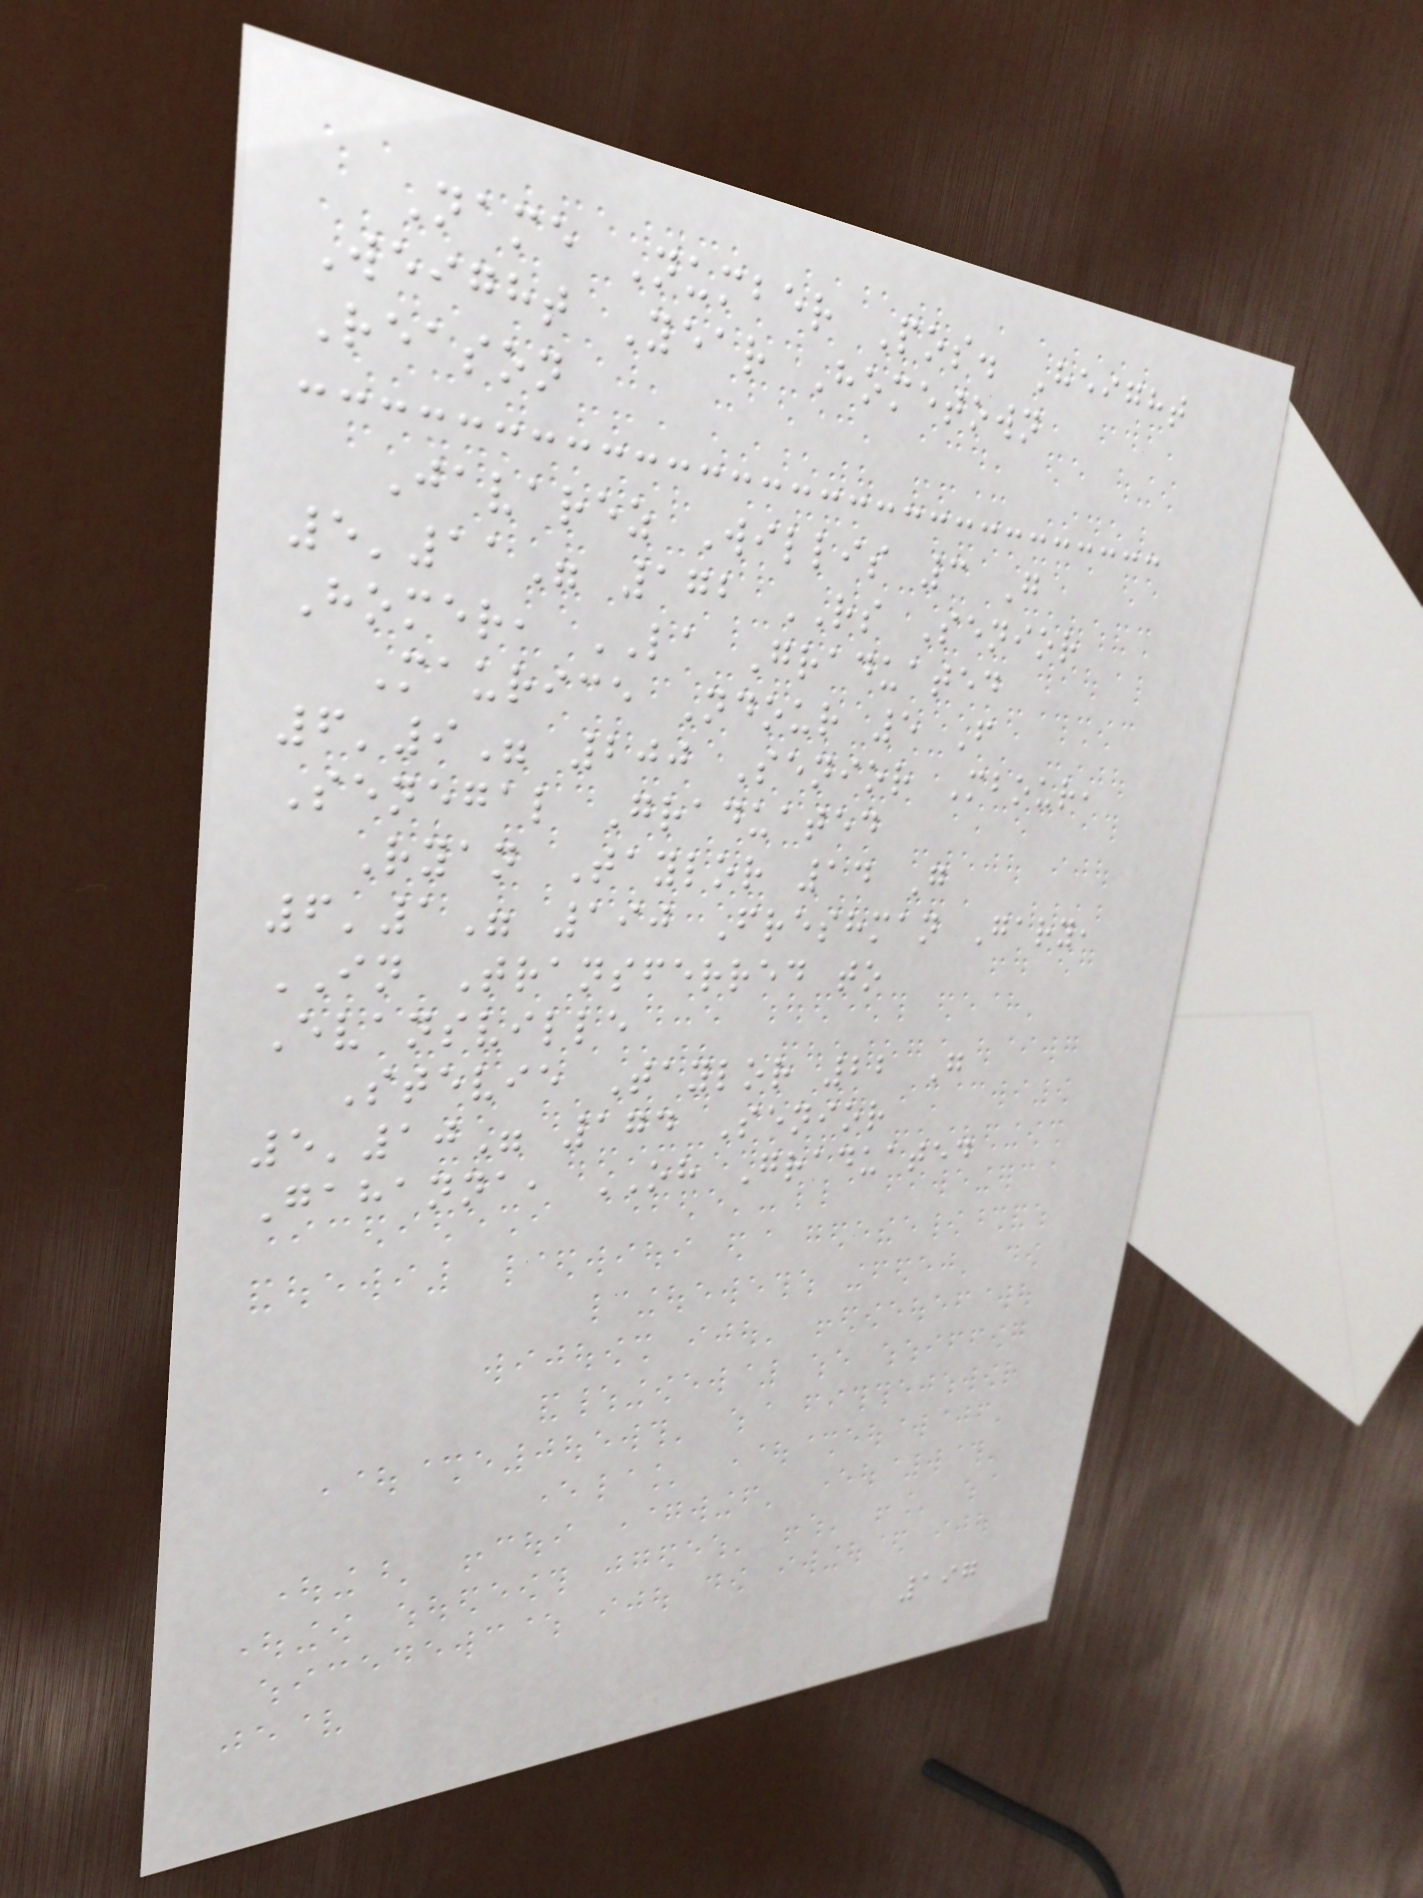Name Number Pos. Height
Weight Year Hometown
Reason
Javarez Willis 3 G
5'11" 172 RS Senior
Homer, LA Graduated
Maurice Ndour 5 F
6'9" 200 Senior Mbour,
Senegal Graduated
Ryan Taylor 14 G
6'1" 190 Freshman Gary,
IN Transferred to
Evansville
Stevie Taylor 22 G
5'10" 174 Senior
Gahanna, OH Graduated
197
